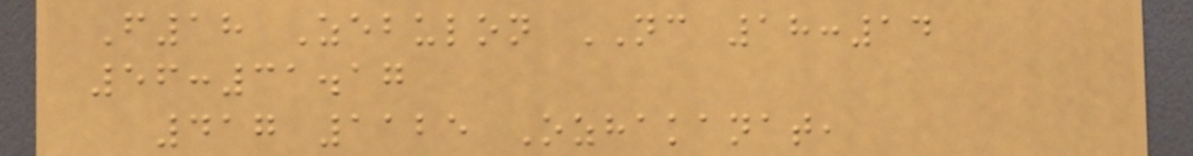F18 Zebulon NC 18:14
56:31.17
417 1125 Ozhakanat,
